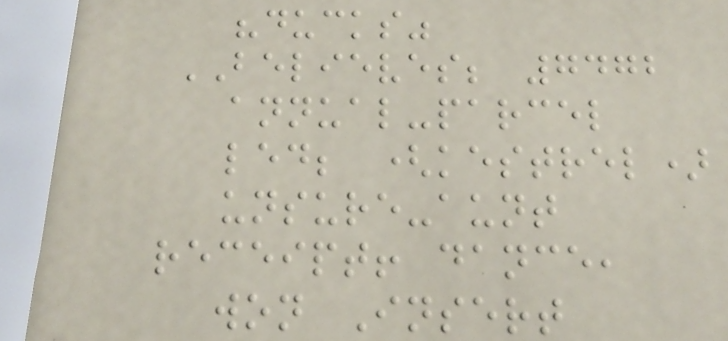"ducks"
BELIEVES; 7472
annual-parcel
led; (kestrel)
unsure-aunt
receipt! dance,
won Insert
